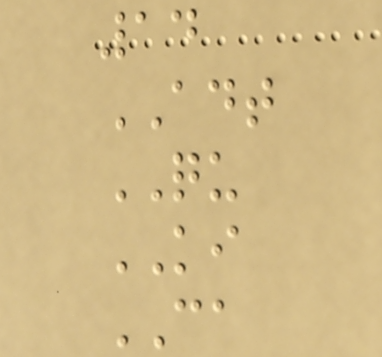14
ADT
QU
KI
CA
